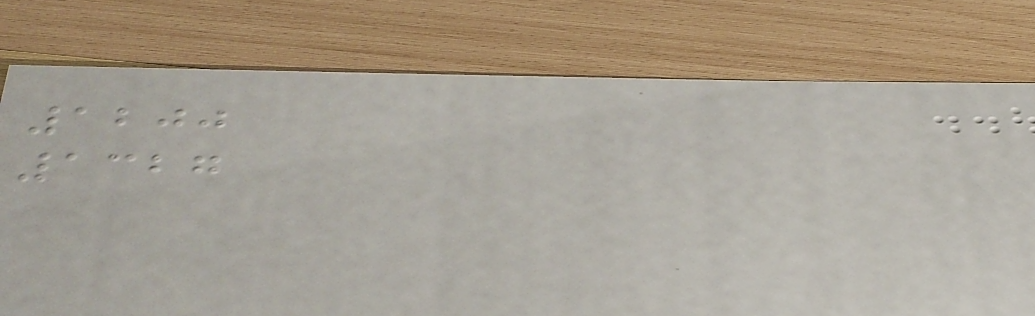1200
1327
